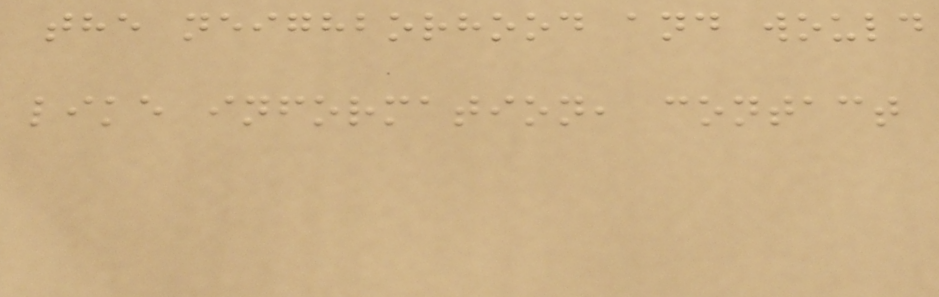the neighborhood and would
like information, contact
